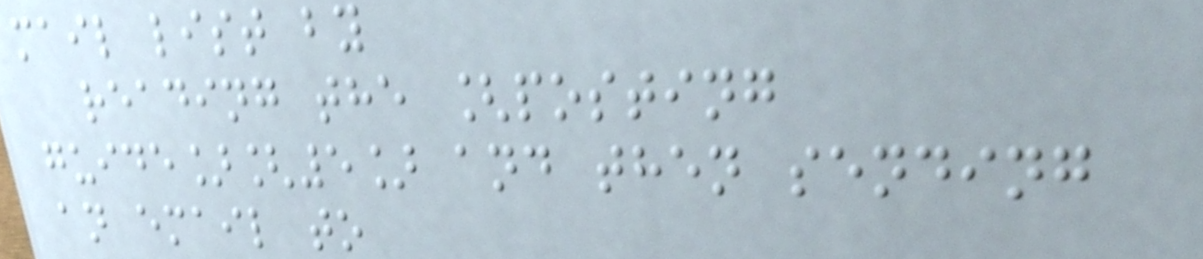mail list by
reading the [posting
guide][5] and then sending
an email to
